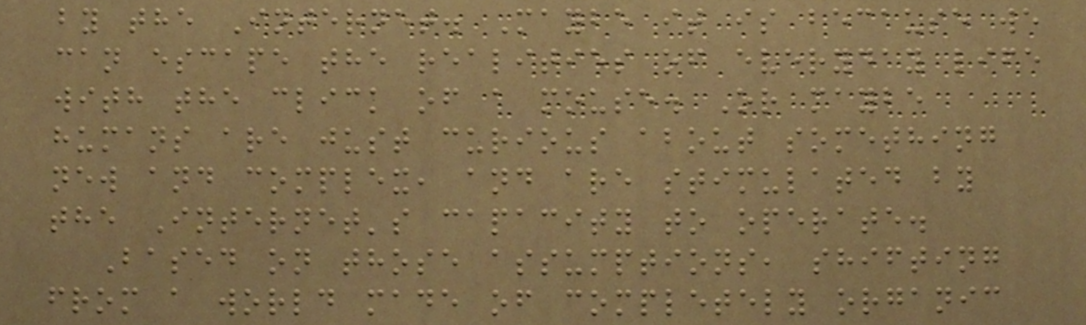by the Internet. Maybe it is because we
can escape the realities of everyday life
with the click of a mouse. Or maybe
humans are just curious about something
new and complex, and are stimulated by
the Internet's capacity to operate.
Based on those assumptions, shifting
from a world made of completely organic
